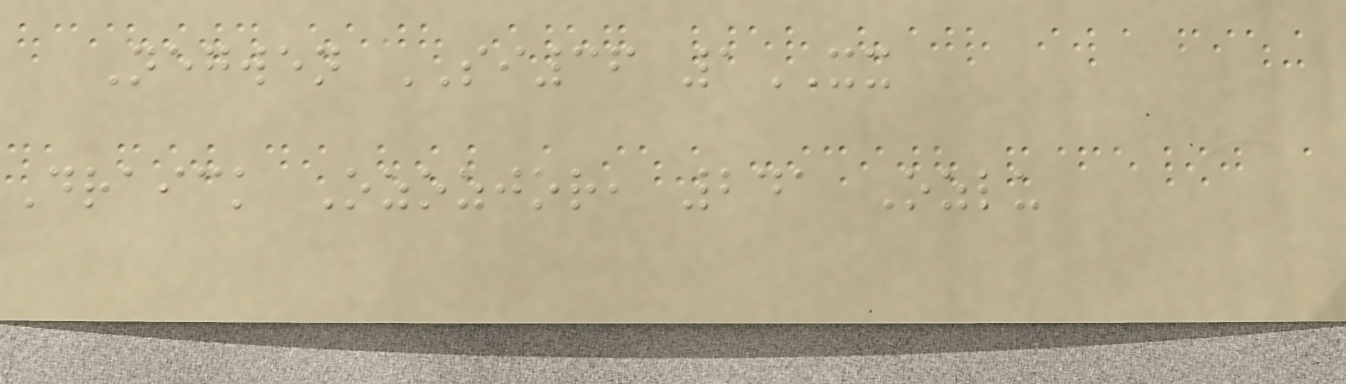Negwen SI36 1XX
Draick Ozozjor, 241 Ozlu
